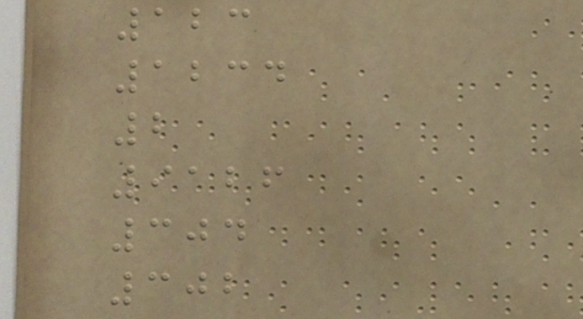123
1234
2
9126
304
302
